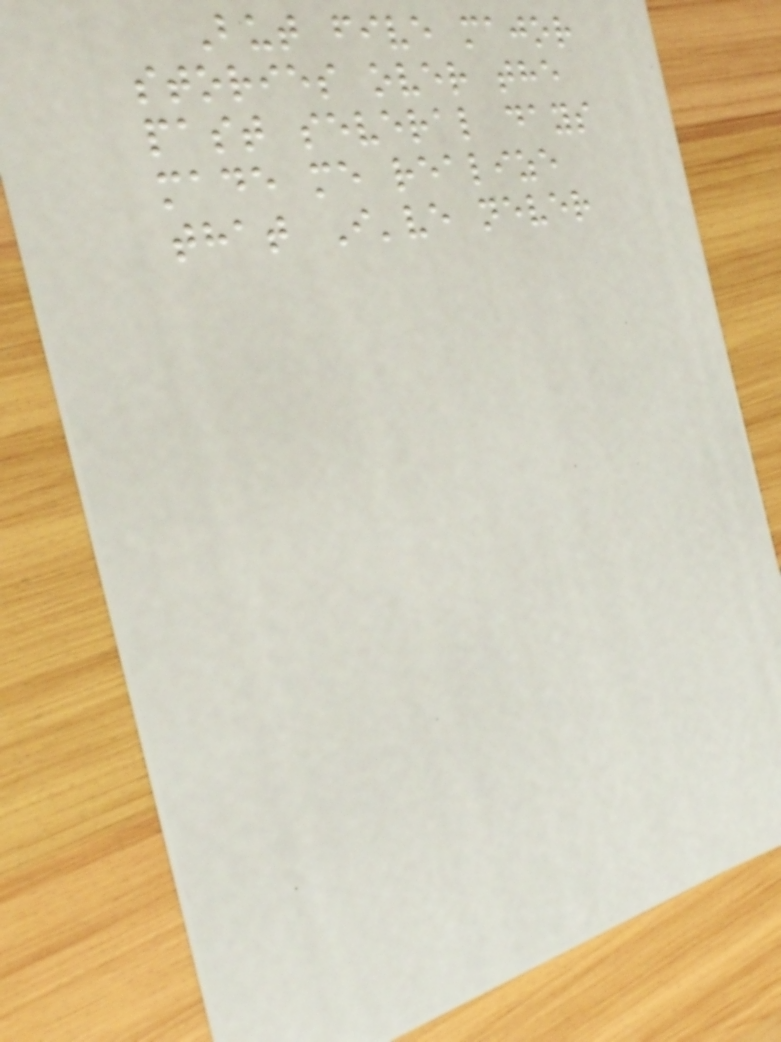But five major
stories over the
past several days
made me realize
that I've never
